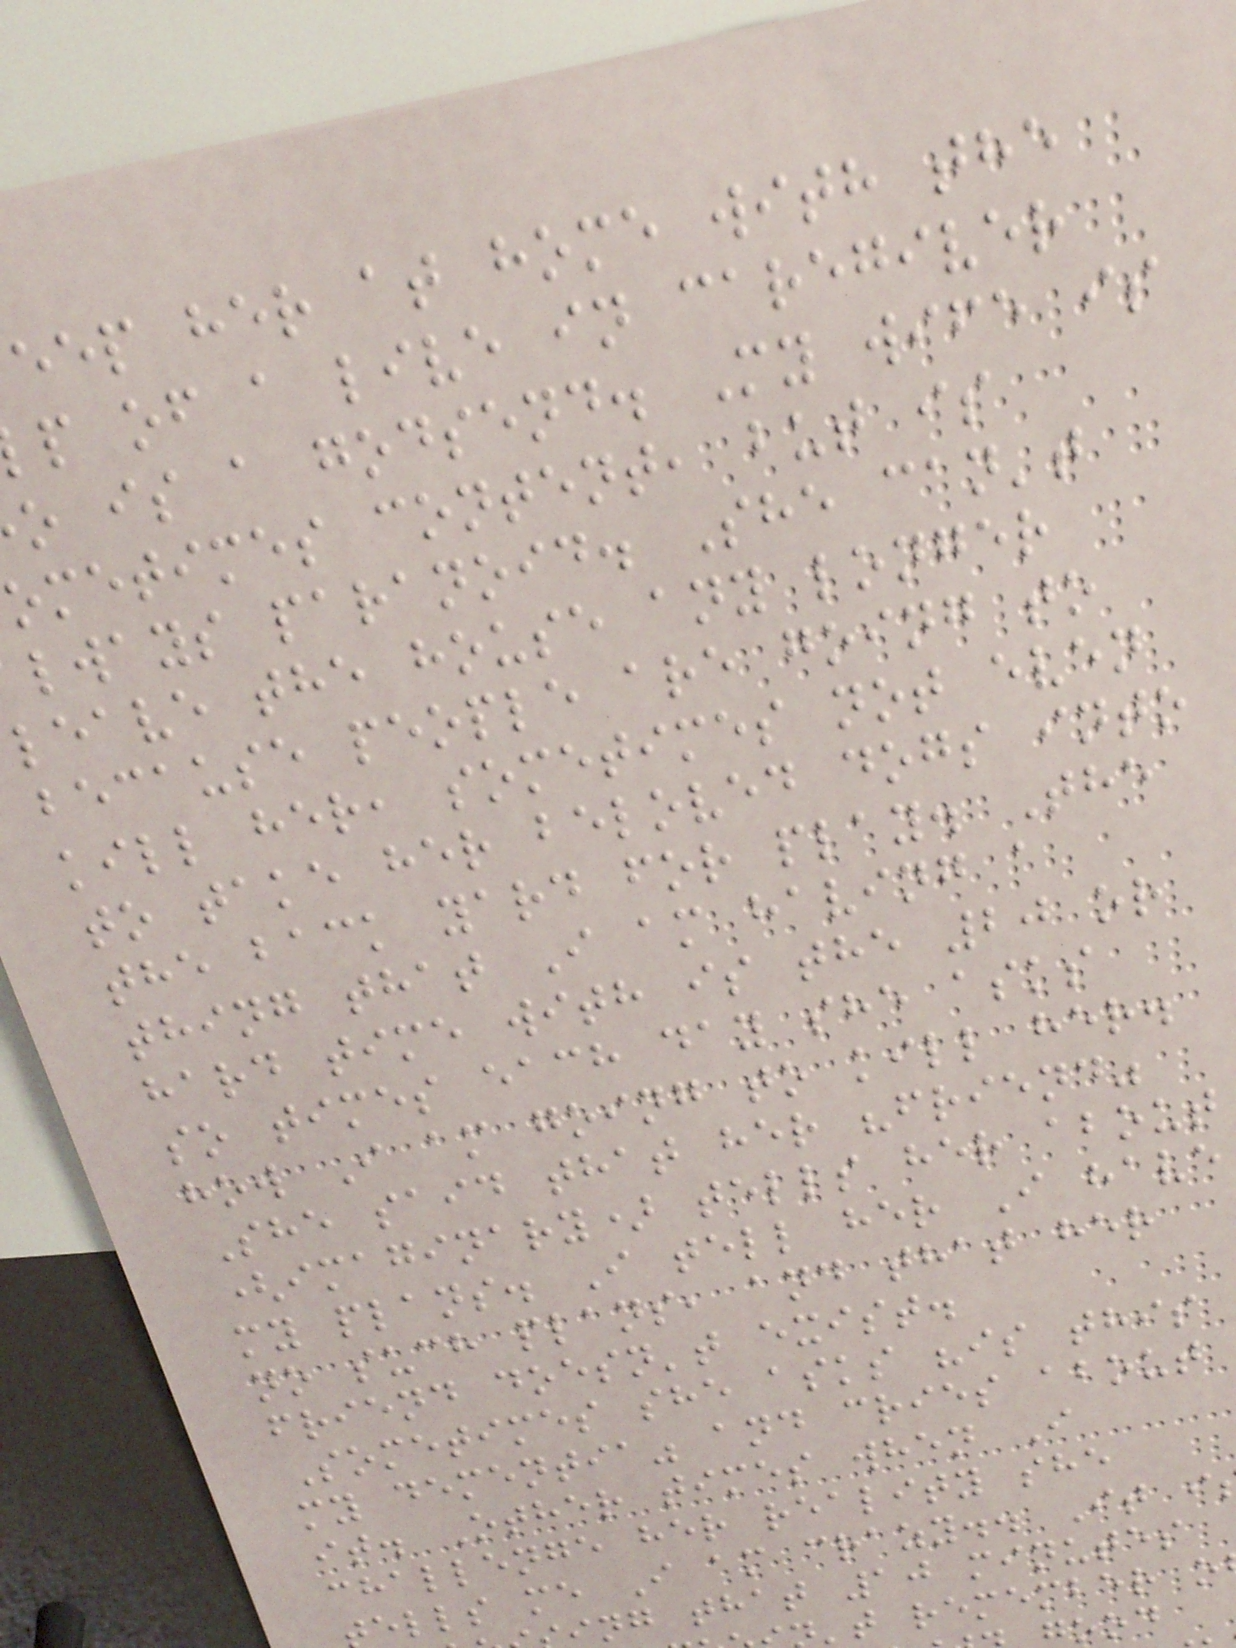eep her at home with the
p of a live in caregiver
o is a godsend. My wife is
ometimes content, but is
lways paranoid. She can't
leave the house any longer
because people are going to
kill her, sometimes not even
to take her beloved dogs into
the back yard for play. The
thing that I am having a
hard time with is the 20 or
so times each day she asks
how I am going to kill her.
She said that her "friend"
(imaginary) tells her about
my plans. I tell her I have
no such plans, and that her
friend doesn't exist.
Sometimes she asks "is this
my dementia" and cries about
it. Other times when I
challenge her reality she
ells me I am crazy.. It i
ng that 10 minutes
't remember o
